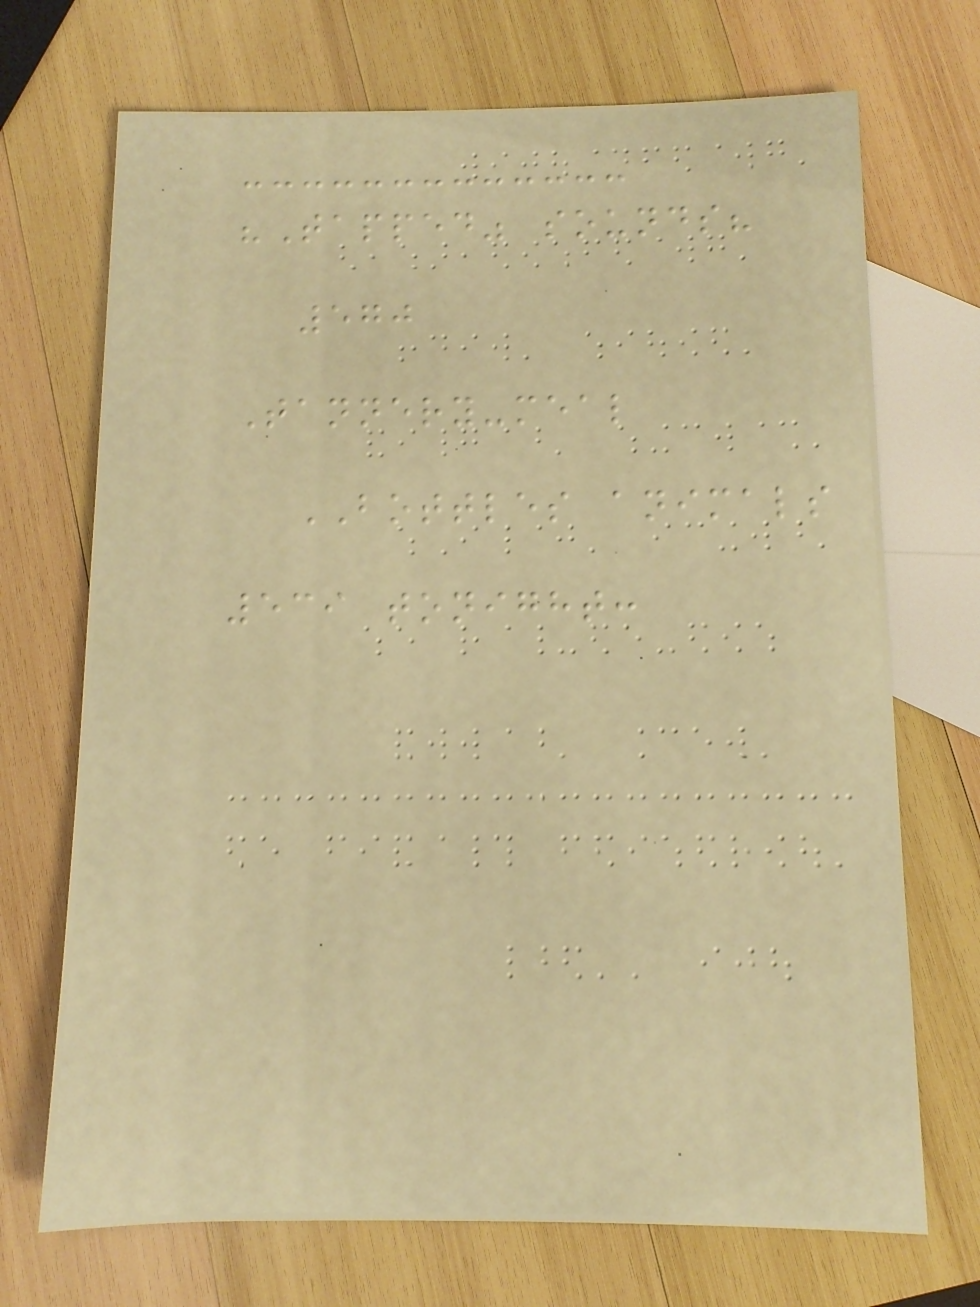"Tapped" sounds?
570
Tannery-meal
BOTTLES animals
539 tonight:
